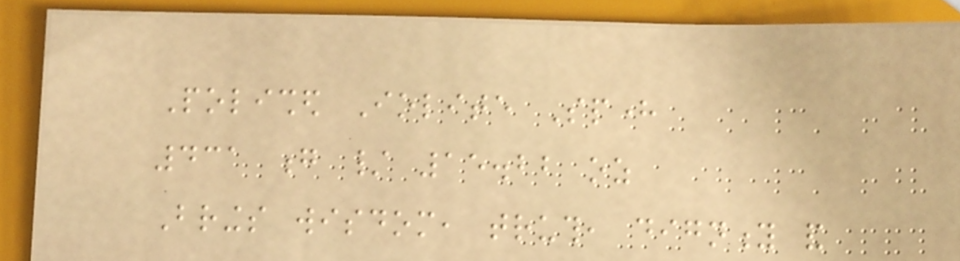Polished Iolite Sphere
431 g / 15.22 oz
Brings wisdom, truth, dignity and
